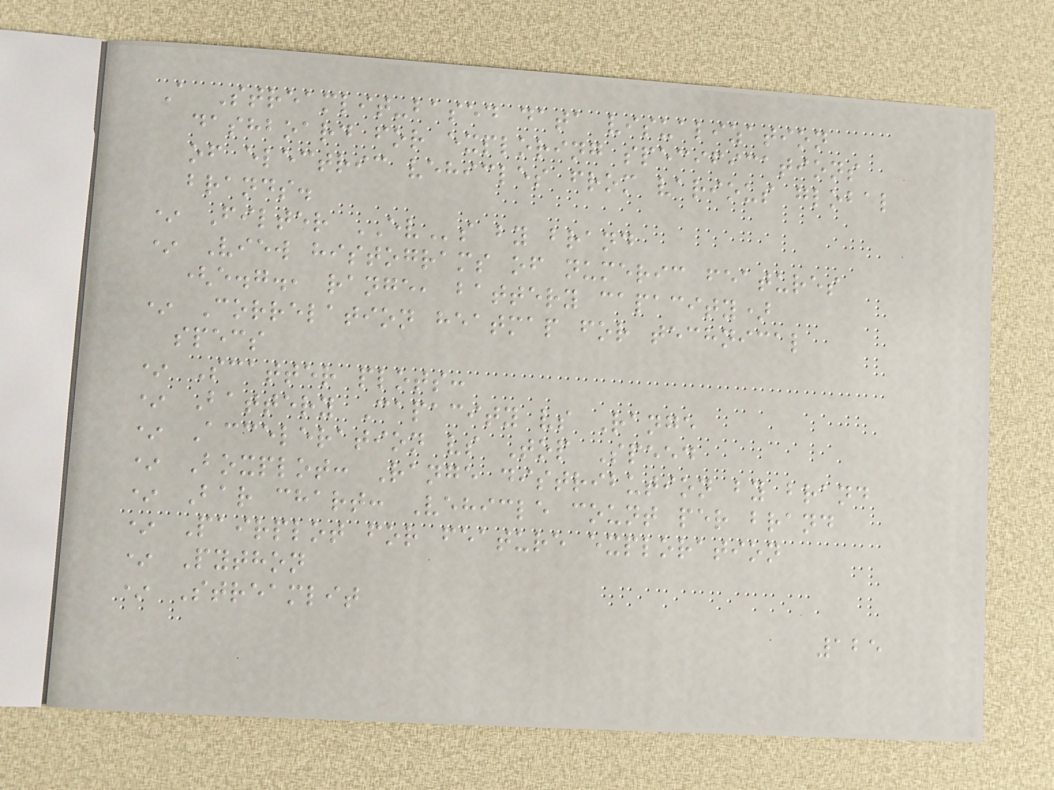A Streamlit-based data visualization
dashboard for exploring specifications
of electric vehicles from various global
brands.
* Filter EVs by brand
* View histograms of numeric features
(e.g., range, battery capacity)
* Correlation heatmap for technical
specs
* Scatter plots:
* Battery Capacity vs Range
* Acceleration vs Top Speed
* Boxplot: Range distribution by brand
* Bar chart: Vehicle count per brand
* Pairplot for feature exploration
* Python
* Streamlit
125
